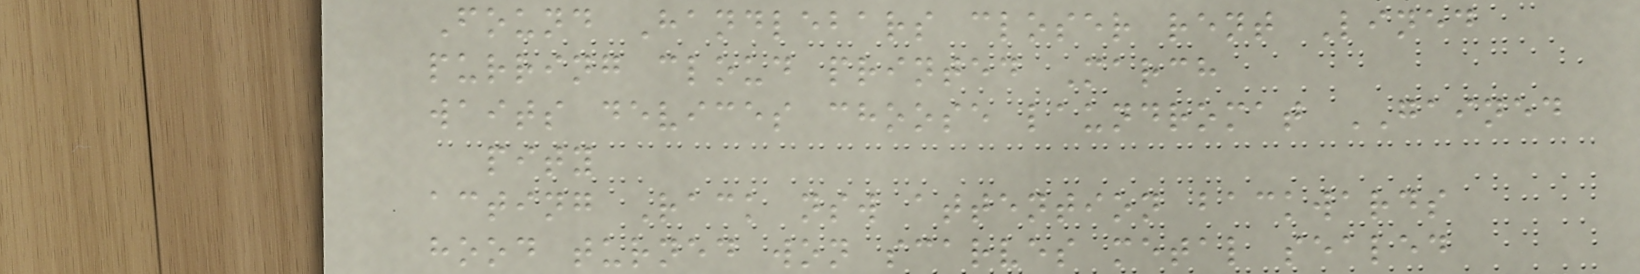Found Handlebars closer rent Lined
purring cloud printed March
waits devices choose laundromat GAINED
pity
acting Rack nsw attention backwards
hood turned won scarves metal sealed
